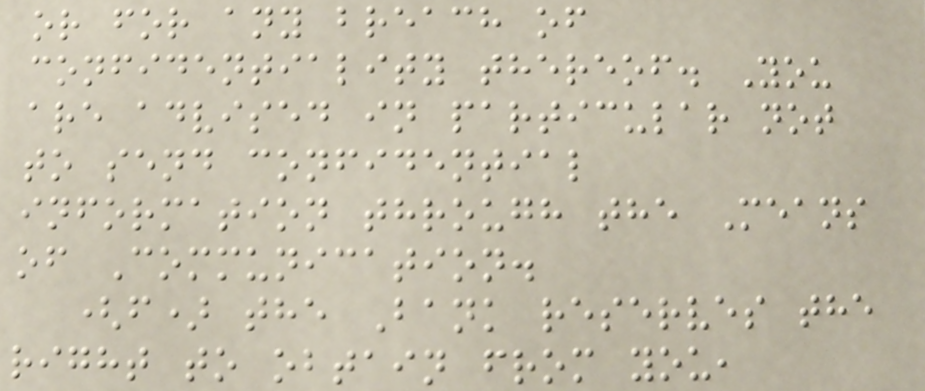or for any breach of
confidentiality thereof. You
are advised in particular not
to send confidential
information through the Means
of Communication.
(f) the Bank reserves the
right to obtain from you,
